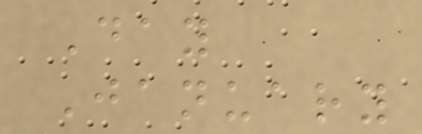Day
January
